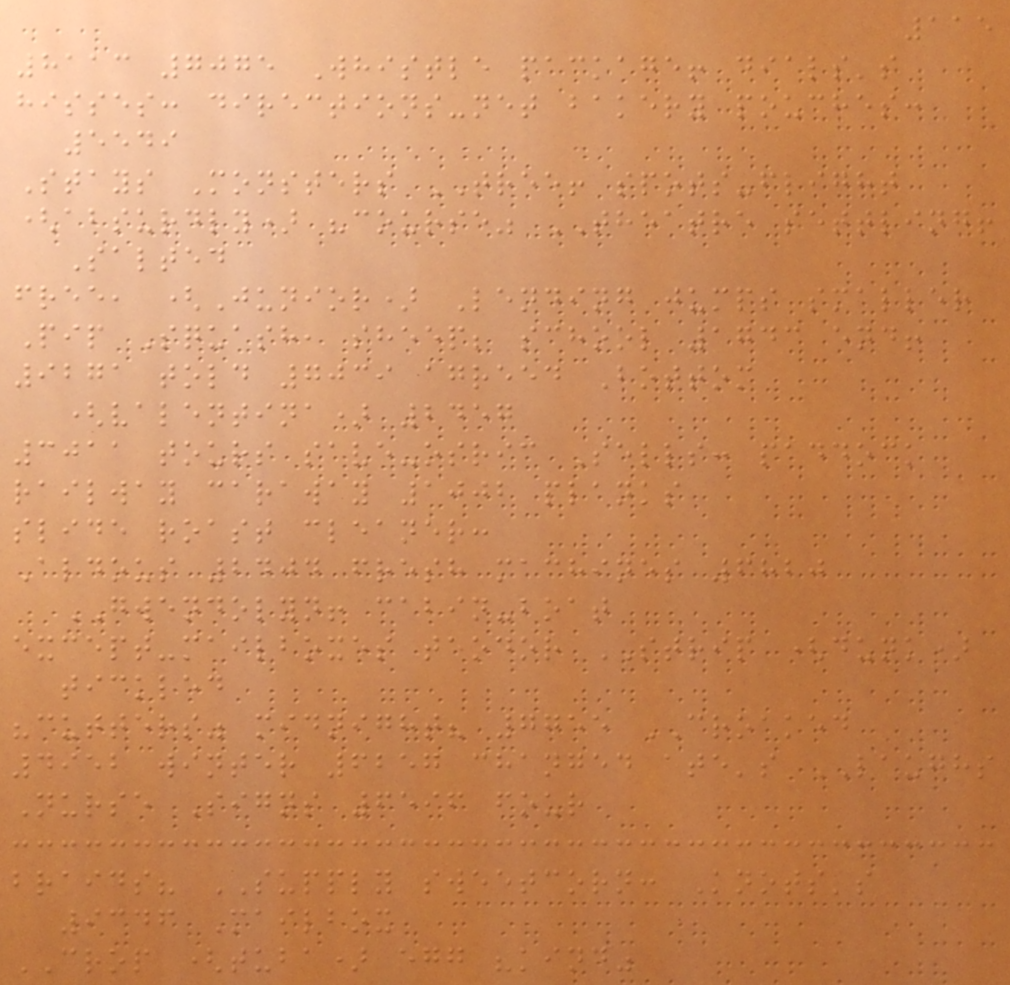115
8113 7075 Whistle package! dials's
hisses: directions-net bakery pouches:
5549
Stays Monsters TREE! spots-flight
(absurdly) "course" THEATRE settling!
Salted
free, (Junior) Lending jumps smaller
Pip Squash, sheep; school 1743 end!
9271 told 7039 agreed Bottom
(valentina) 2457
3011 tours save-osric Sells: paddock
railway caraway 1002 planks
slide roast cleaner:
Aldous 2404 fresh machines 6820
GWENDOLYN! cabin-boat
except-mailboxes teodor STRIP (dunk)
tickled
"cutters" midnight? 7755 CROAKED
4952 winter 6257 changed ate's LAUGHS
Nurse Signs 6596 four
braids? SUPPLY sweetcorn: Knots's
9346 Mailbox
CROP (tuba) egg "kind"
